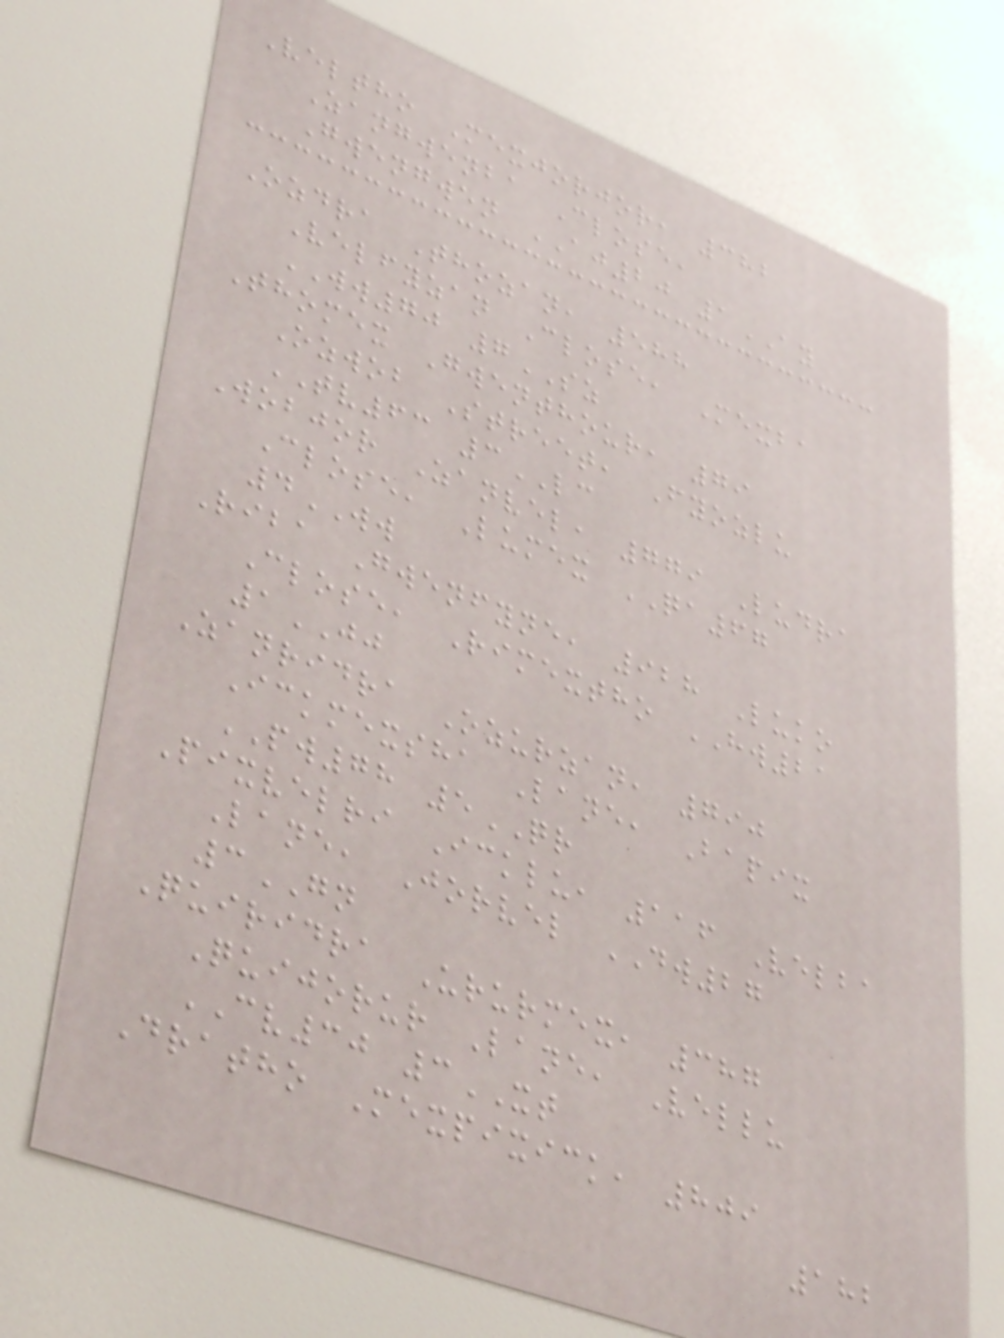Veltho Mexjorjor, 382
Zangwenba Close,
Gwengwen AJ20 1AY
Ozdra Thozan, 588
Velfyzan Close, Mexba
WW70 7SZ
Thomex Gwenthour, 79
Ozwob Street, Fyozlu
TV63 3LC
Wobjor Zanvel, 779 Ludra
Close, Lumex QA67
4WW
Riba Gwenfyne, 928 Luko
Close, Rimextho HW21
1JJ
Zanridra Ozurzan, 790
Ickmexsha Lane, Bapix
PW78 5QR
Pixvelri Icklu, 116 Velba
Lane, Jorvel DW27
3GN
Quiridra Ururmex, 387
Quijorur Lane, Vellu
CV30 3XT
Dratho Mexpixick, 809
182
